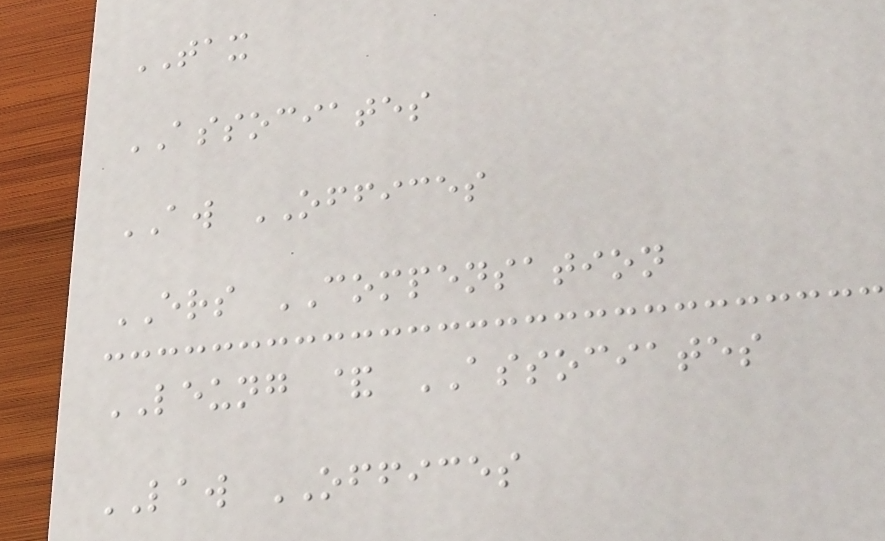TAX
ASSOCIATES
AW OFFICES
ERS COMPENSATION
LEUNG & ASSOCIATES
LAW OFFICES
